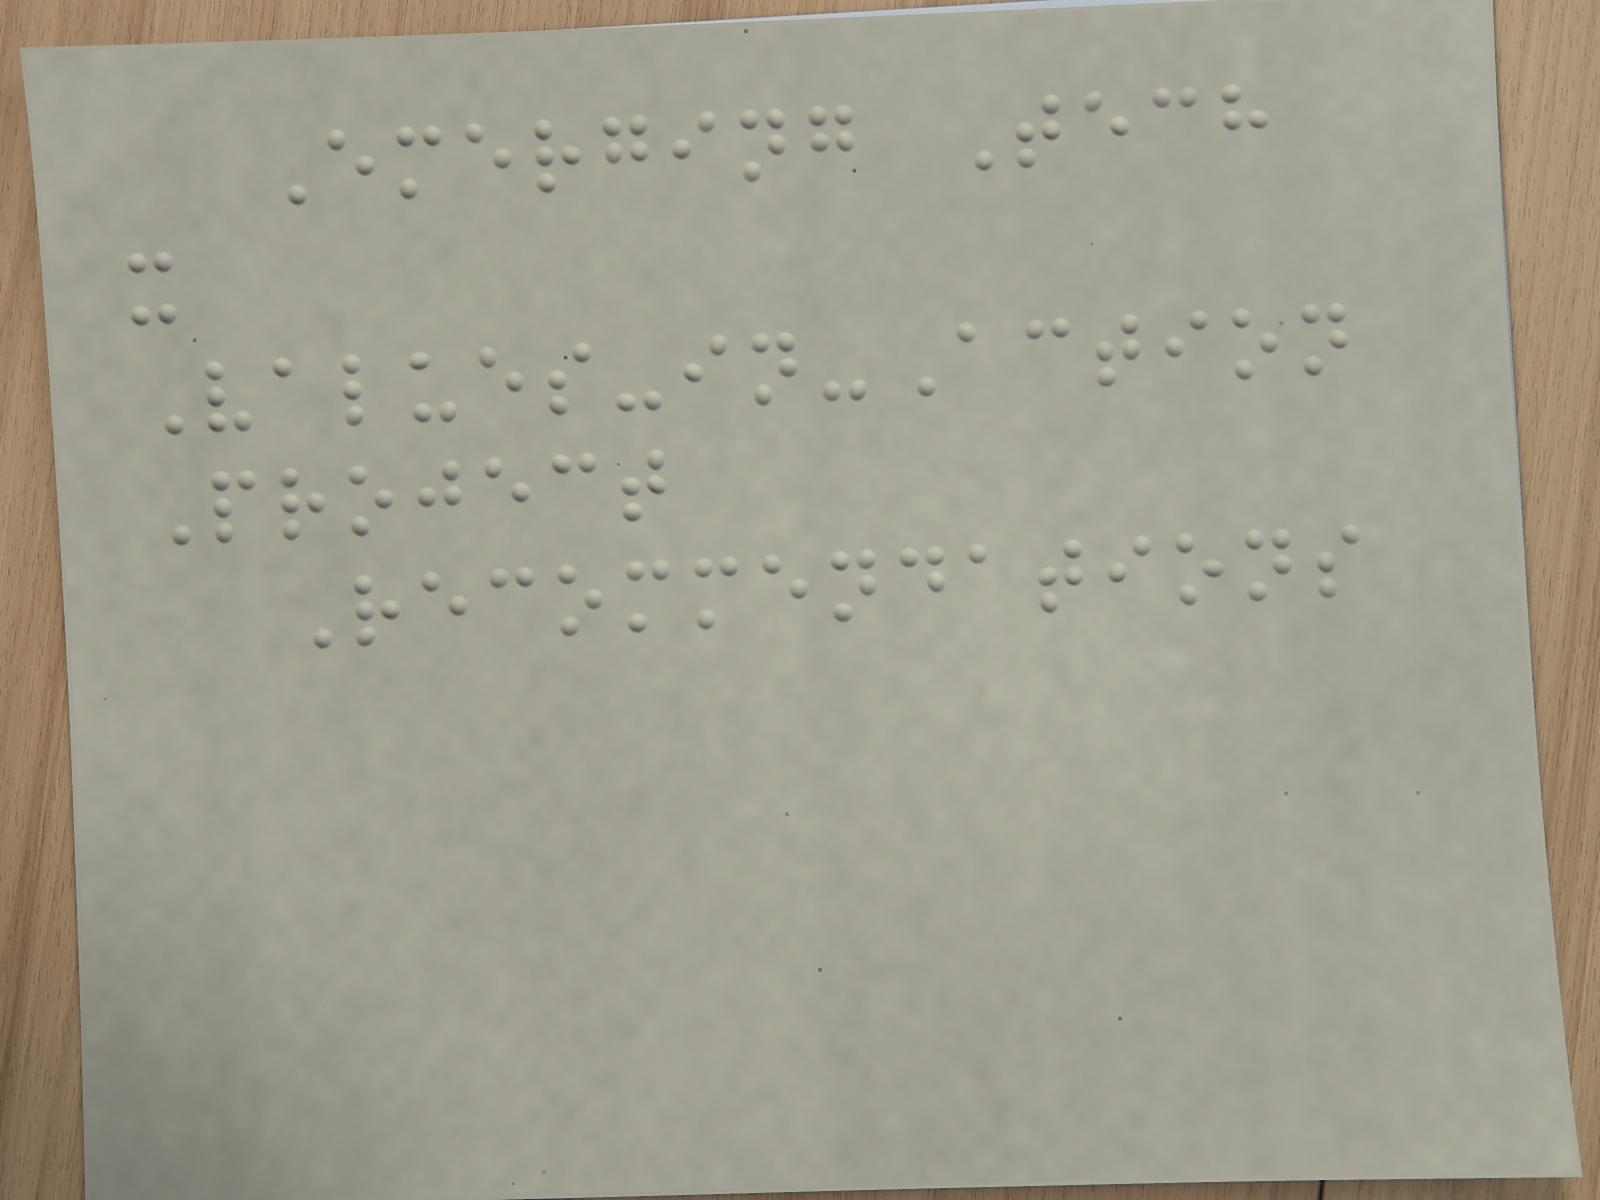Emerging Tech
x
Values-in-Action
Project
Recommendations
